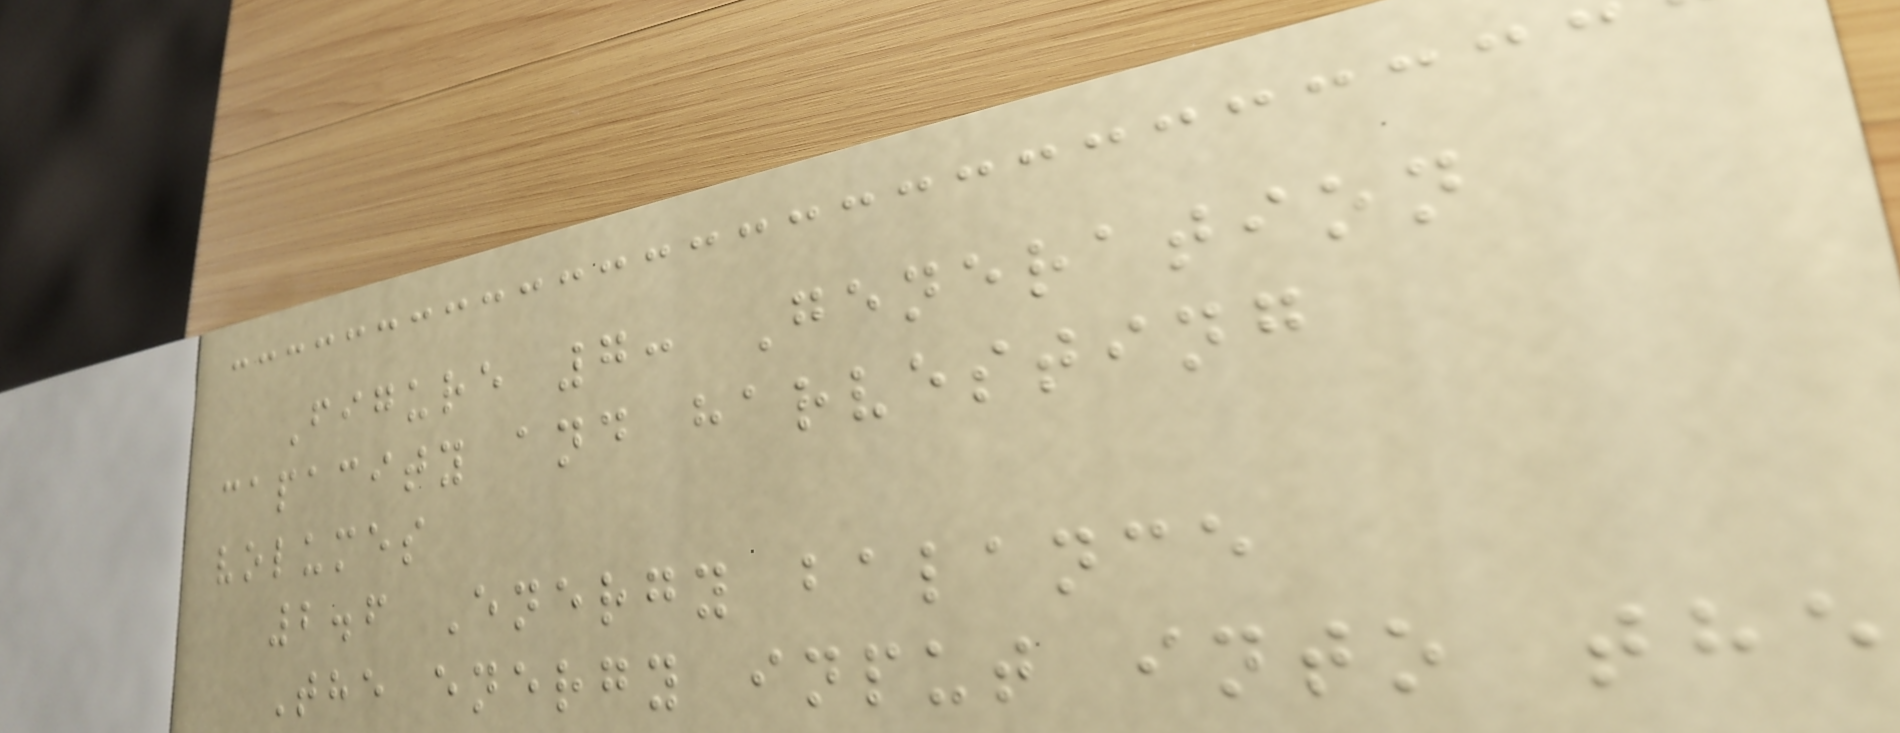Figure 7: Generation
capacity and harvesting
volumes
2.6 Energy balance
The energy input into the
